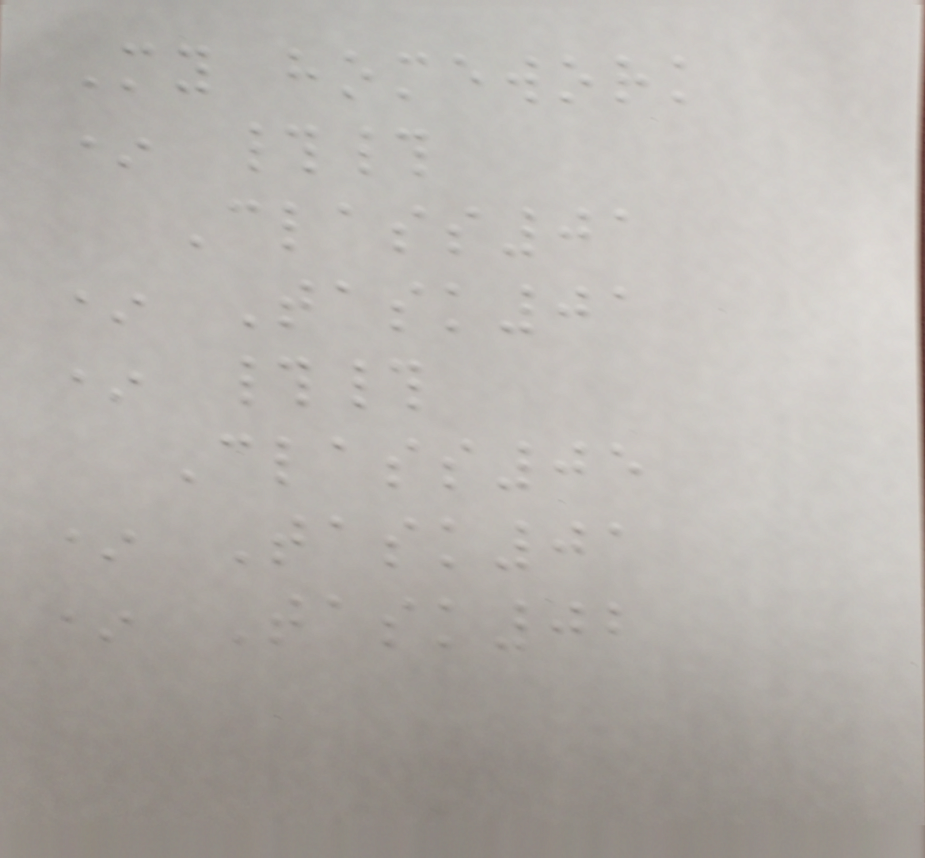My homework
* ##
Class01
* Task01
* ##
Class05
* Task01
* Task02
